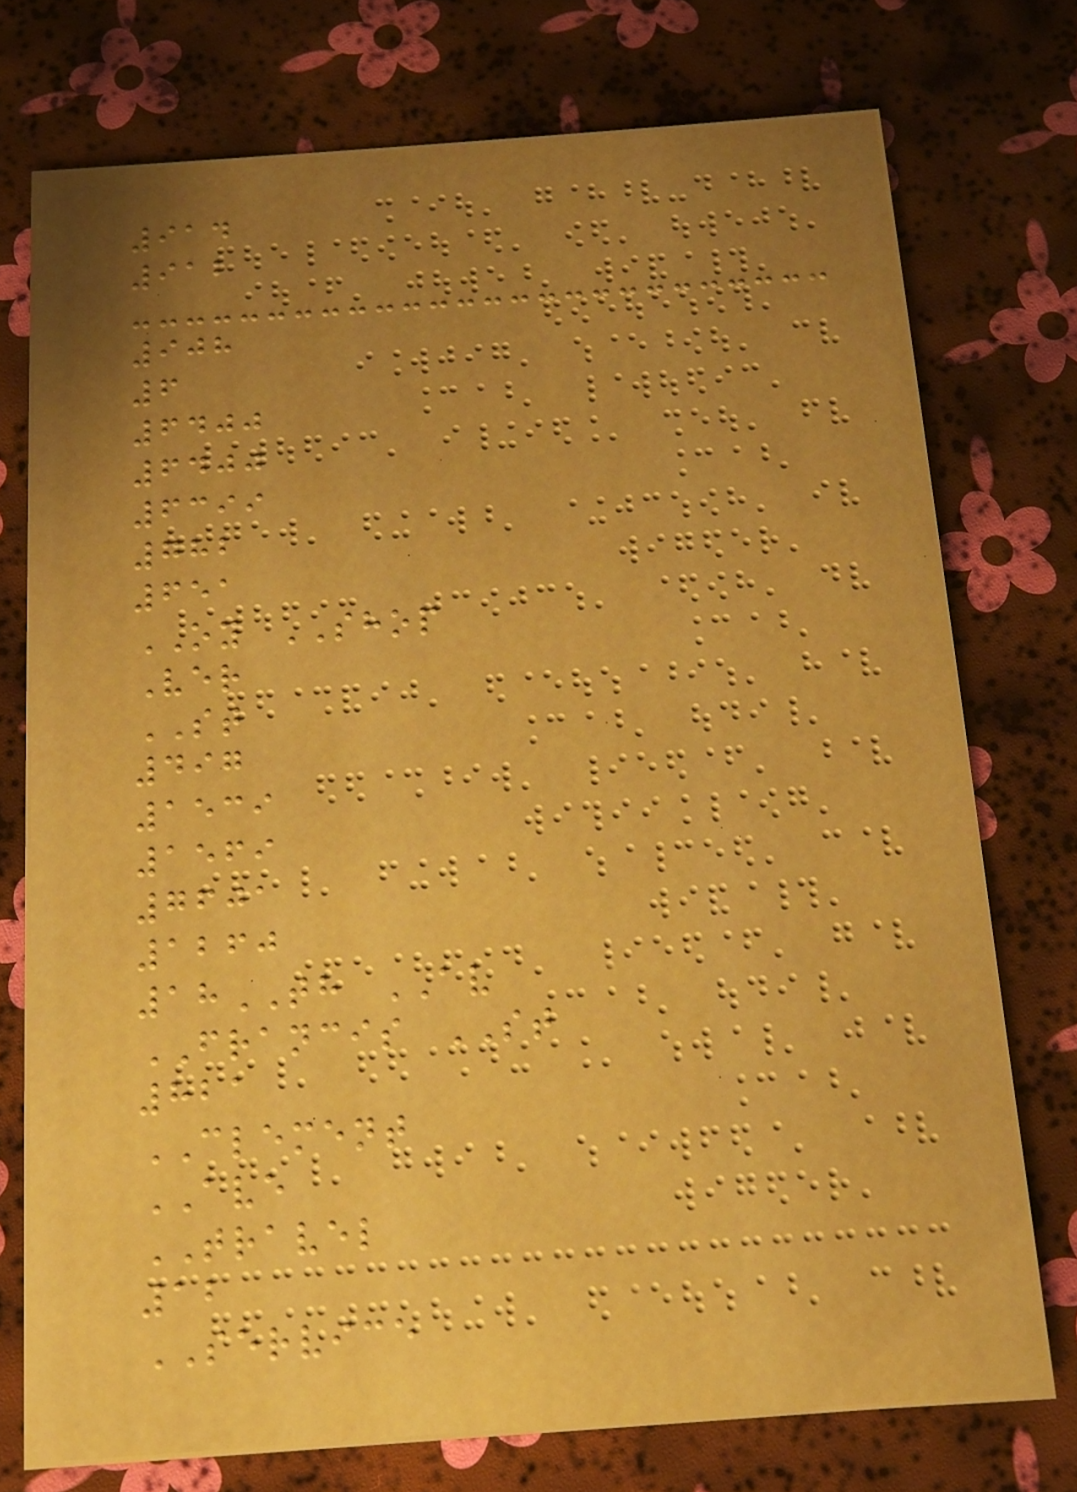914
912
908
6
6400
6400
6399
782
651
OY SHOP
Ver
ST
497
1539
1569
7601
1260
18TH AV
FRANCIS ST
821
CLEMENT
AVE
TRAVEL
12
SERVICE
